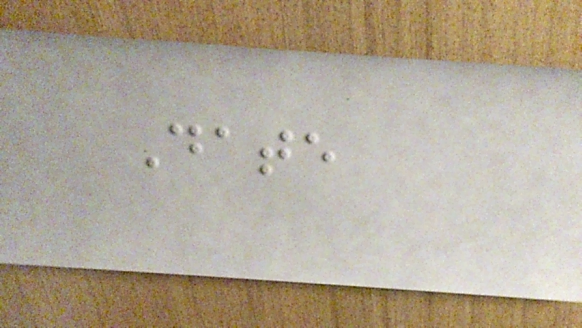Date
